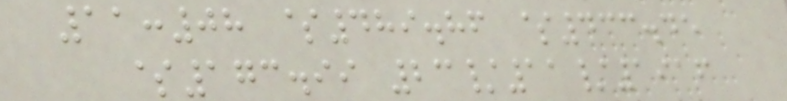11:08 $489.86 $433.45
$173.99 23/11/1916
